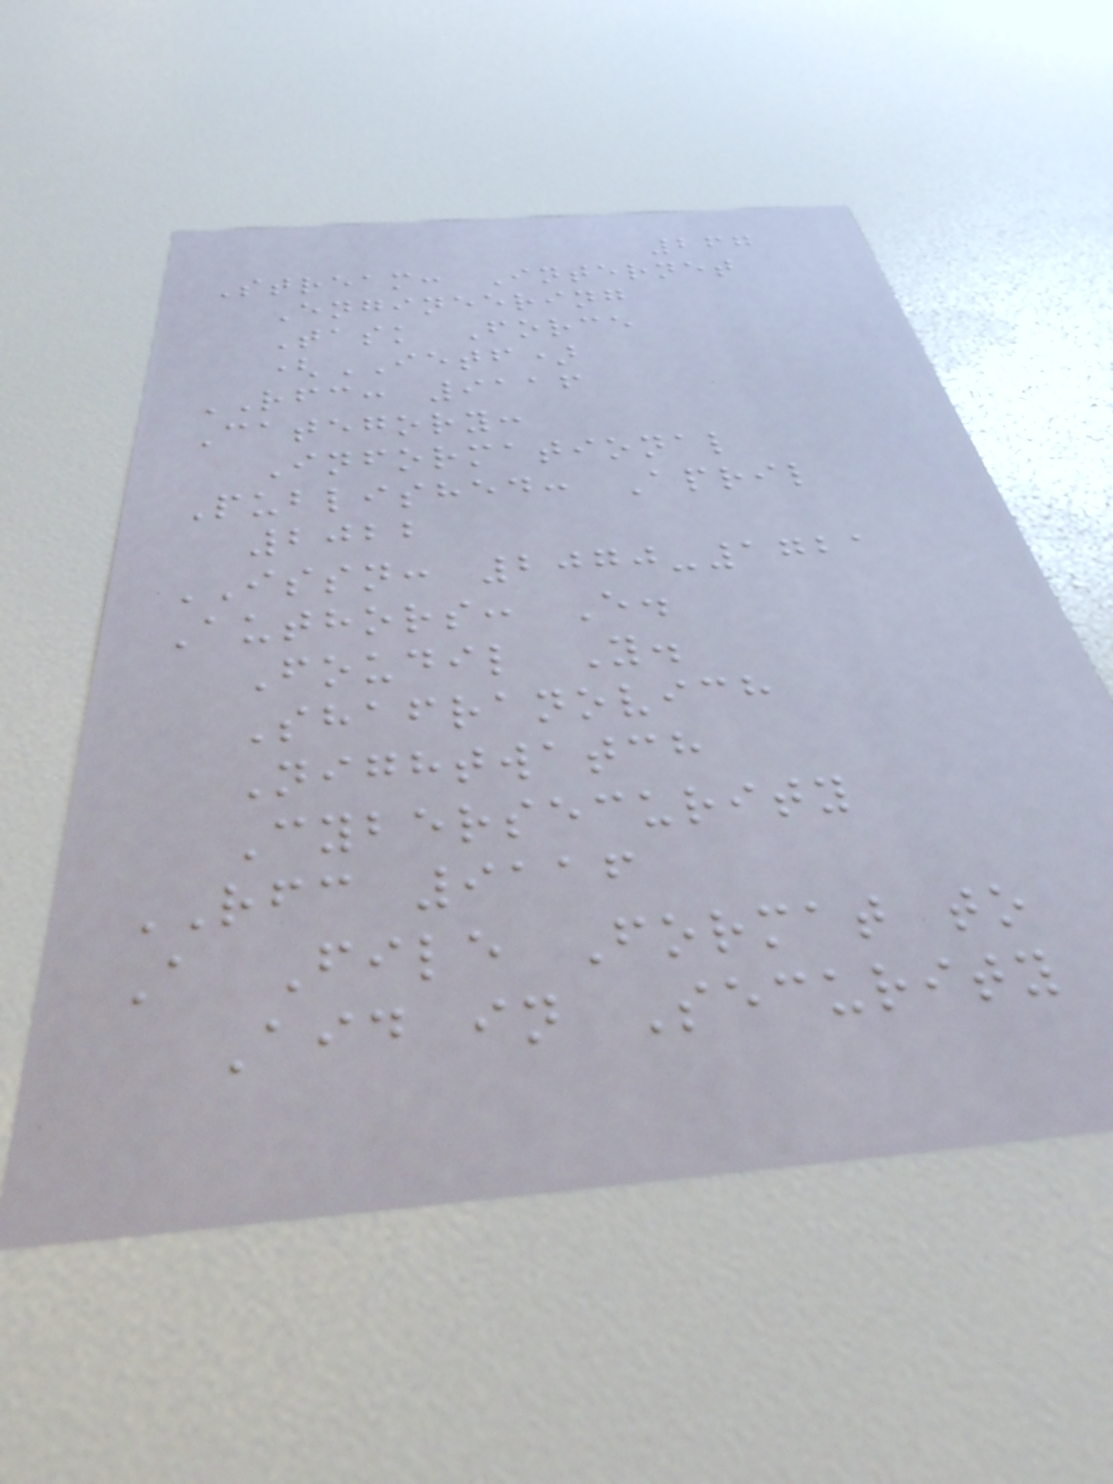267
Stream: Internet
Engineering
Task Force
(IETF)
RFC: 9116
Category:
Informational
Published: April
2022
ISSN: 2070-1721
Authors: E.
Foudil Y.
Shafranovich
Nightwatch
Cybersecurity
RFC 9116
A File Format to
Aid in Security
